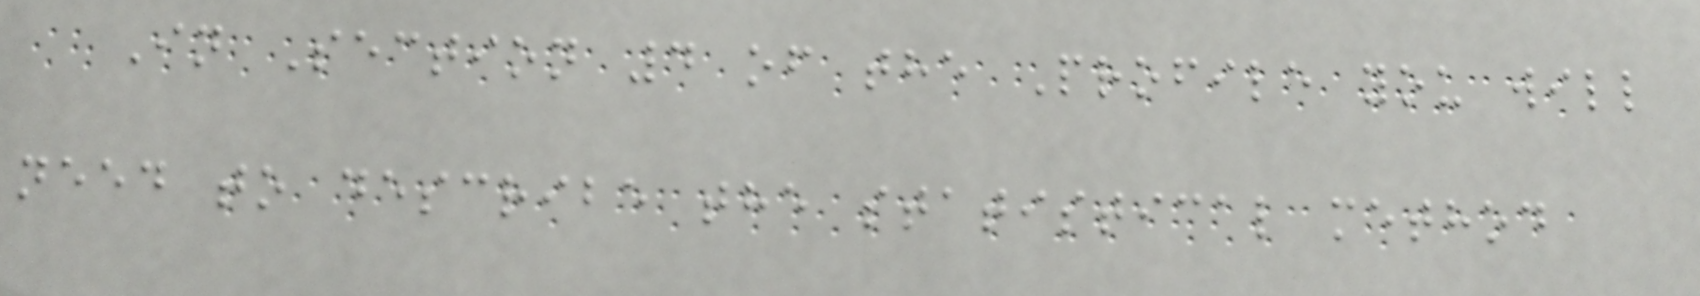In Section 4 of the Profile you will
need to describe the statistical method
